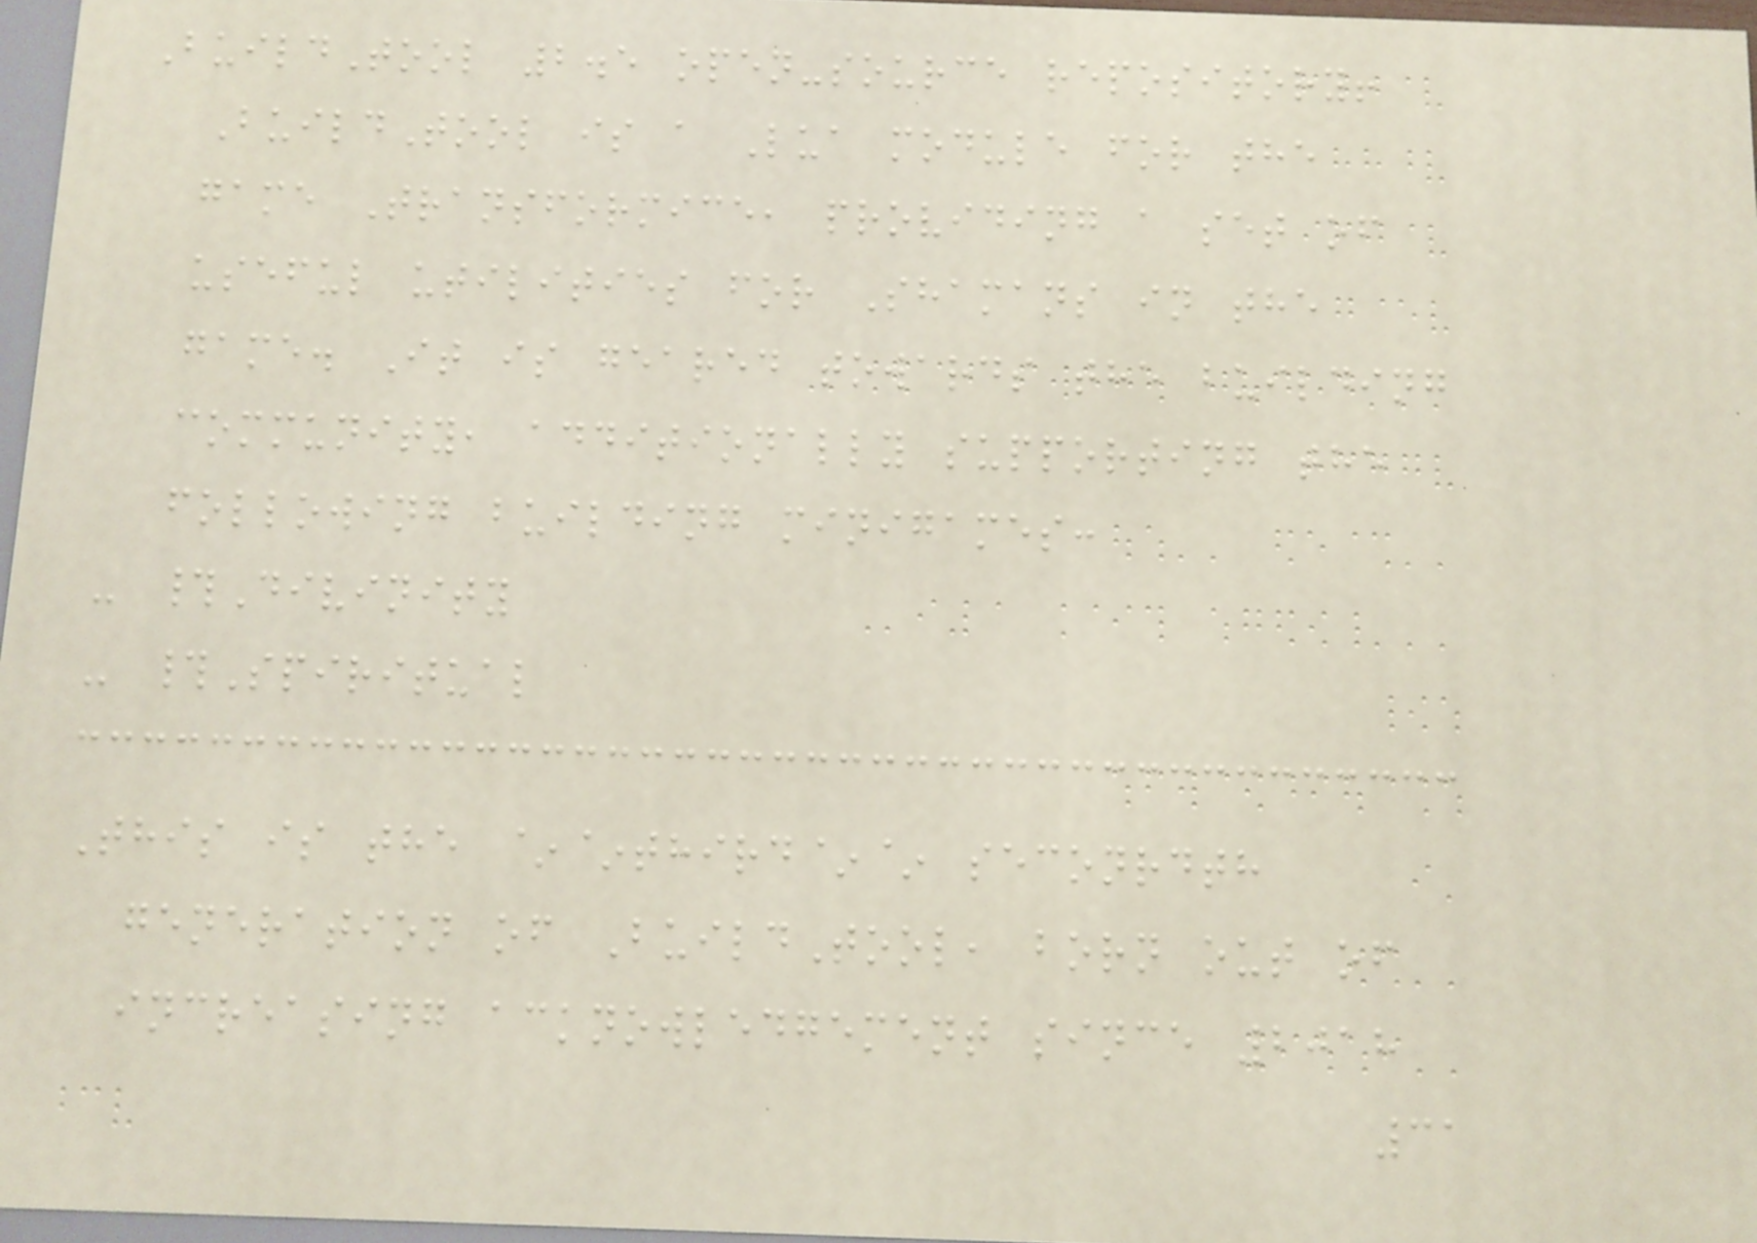BuildTool 2.5 open-source repository!
BuildTool is a Lua module for the
game Transformice, providing a set of
useful utilities for Shamans in the
game. It is geared towards the building
community, additionally supporting the
following building minigames:
- #Divinity
- #Spiritual
This is the ~~third~~ seconrdth
generation of BuildTool, born out of
increasing acknowledgement since 2018
31
